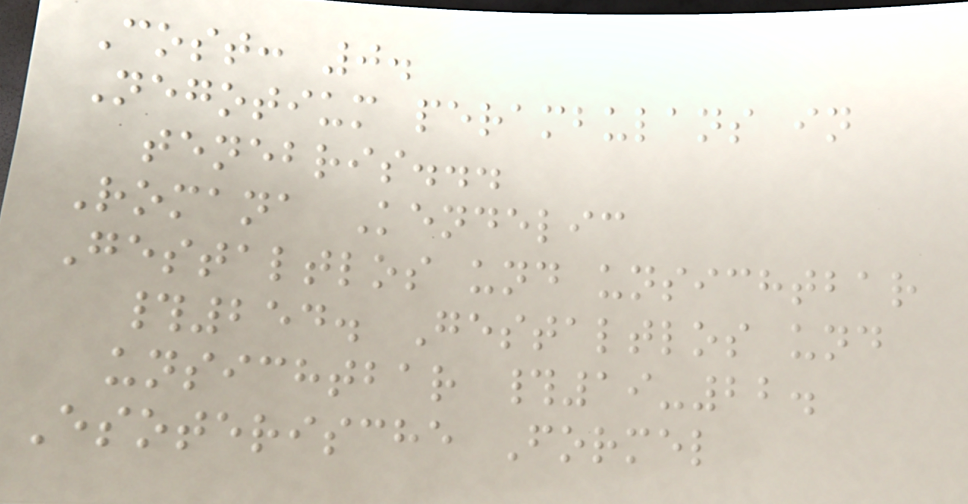Cost: 0.
Negotium perambulans in
tenebris...
Romana Kendelic
Gestaltlos und unsichtbar
#254. Gestaltlos und
unsichtbar #19-22.
Esoterische Formel
